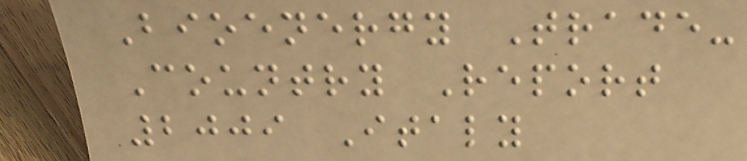Bioenergy Trade-
Country Report
2009 Italy
